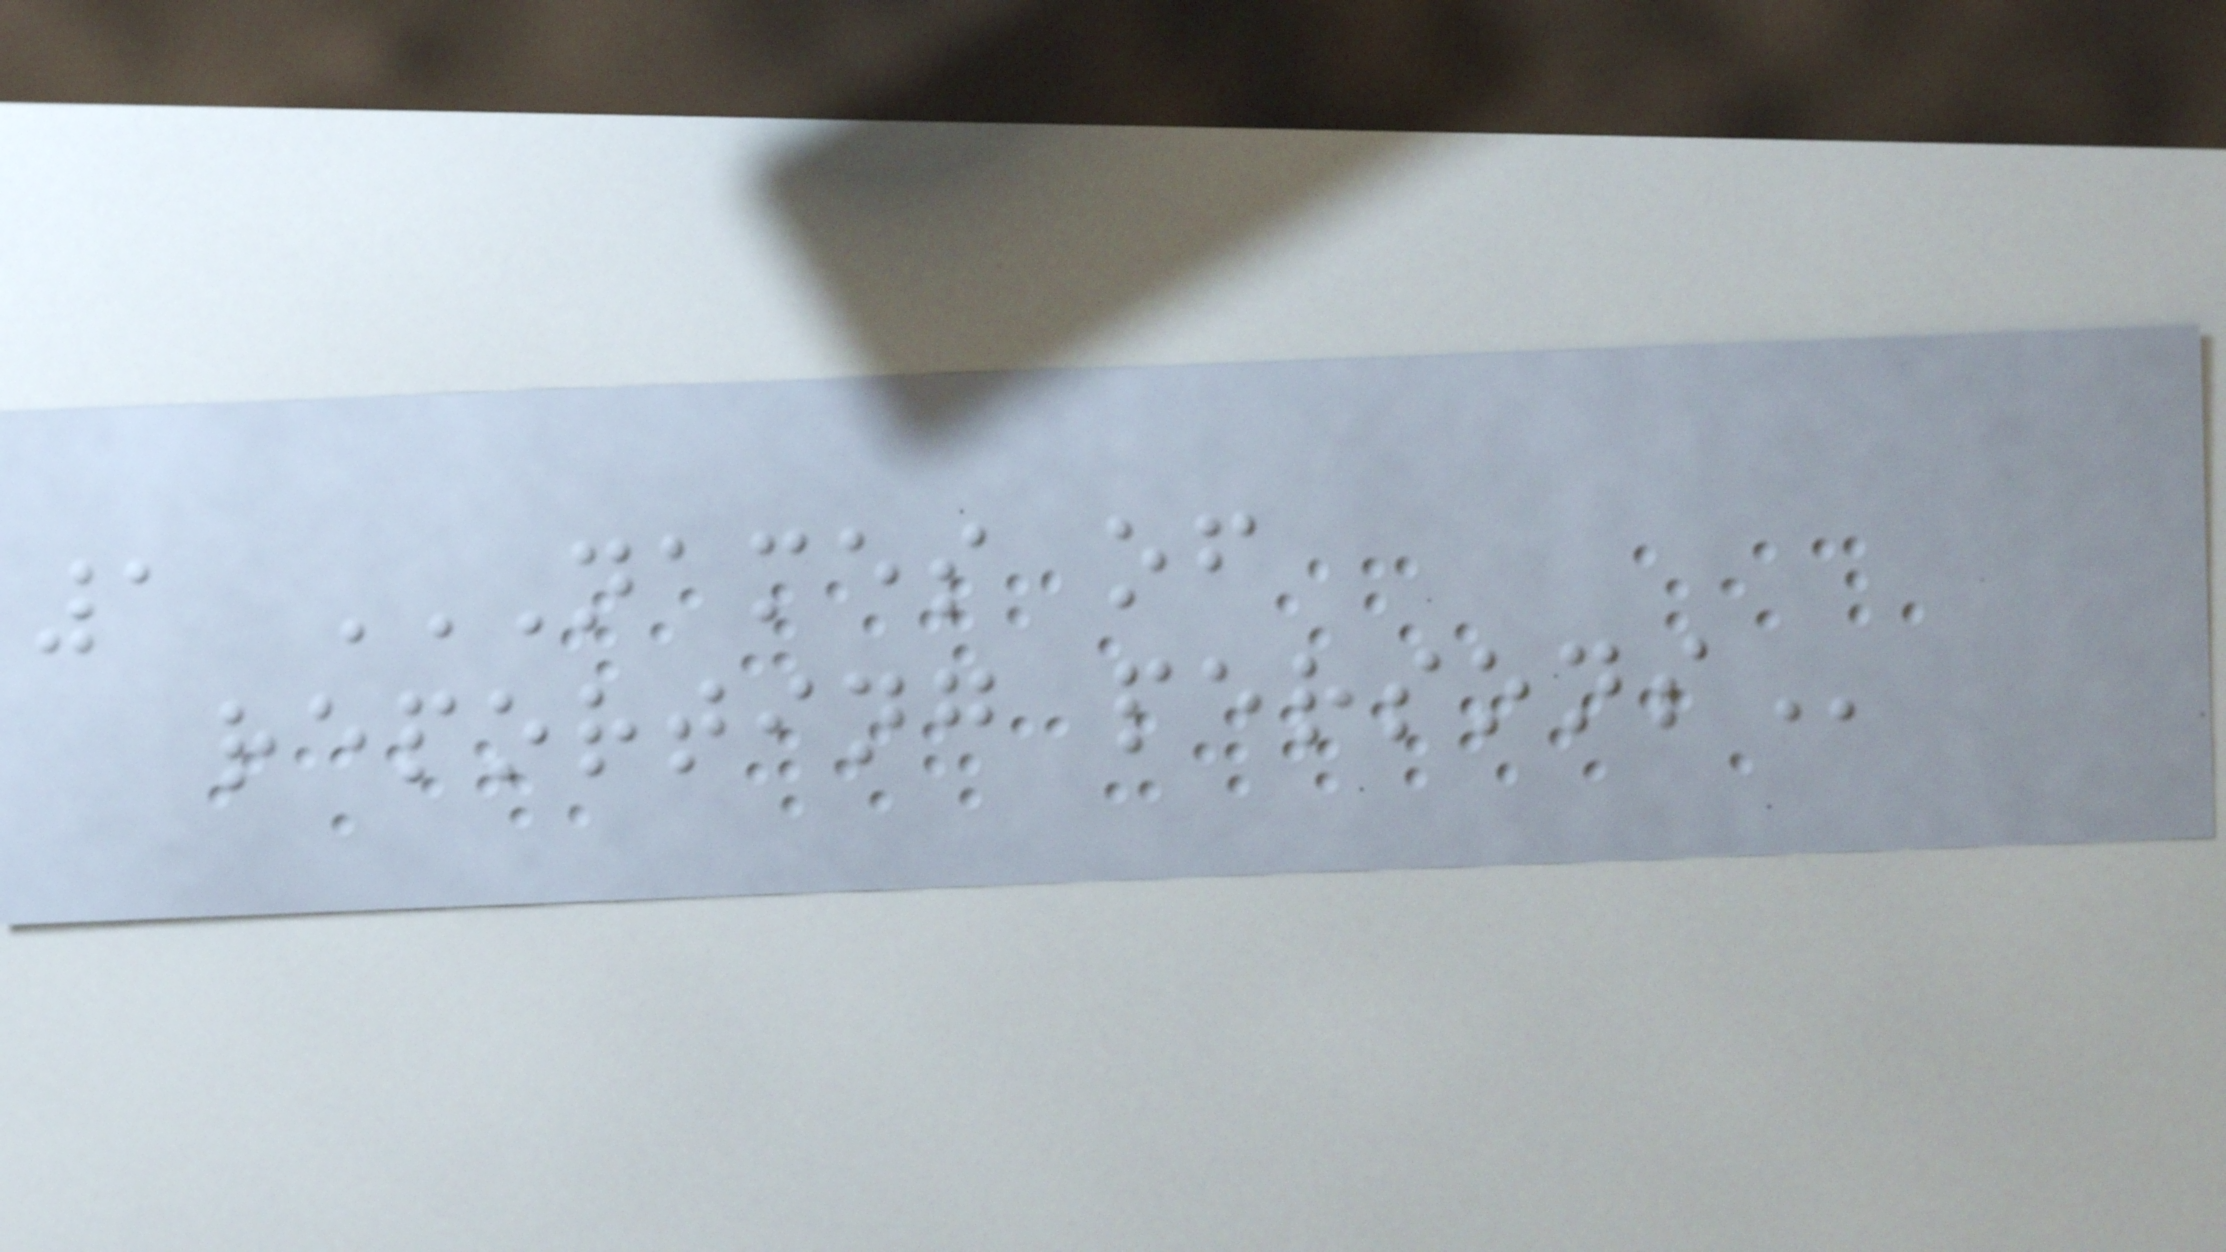1 NAMES OF
REPORTING PERSONS
